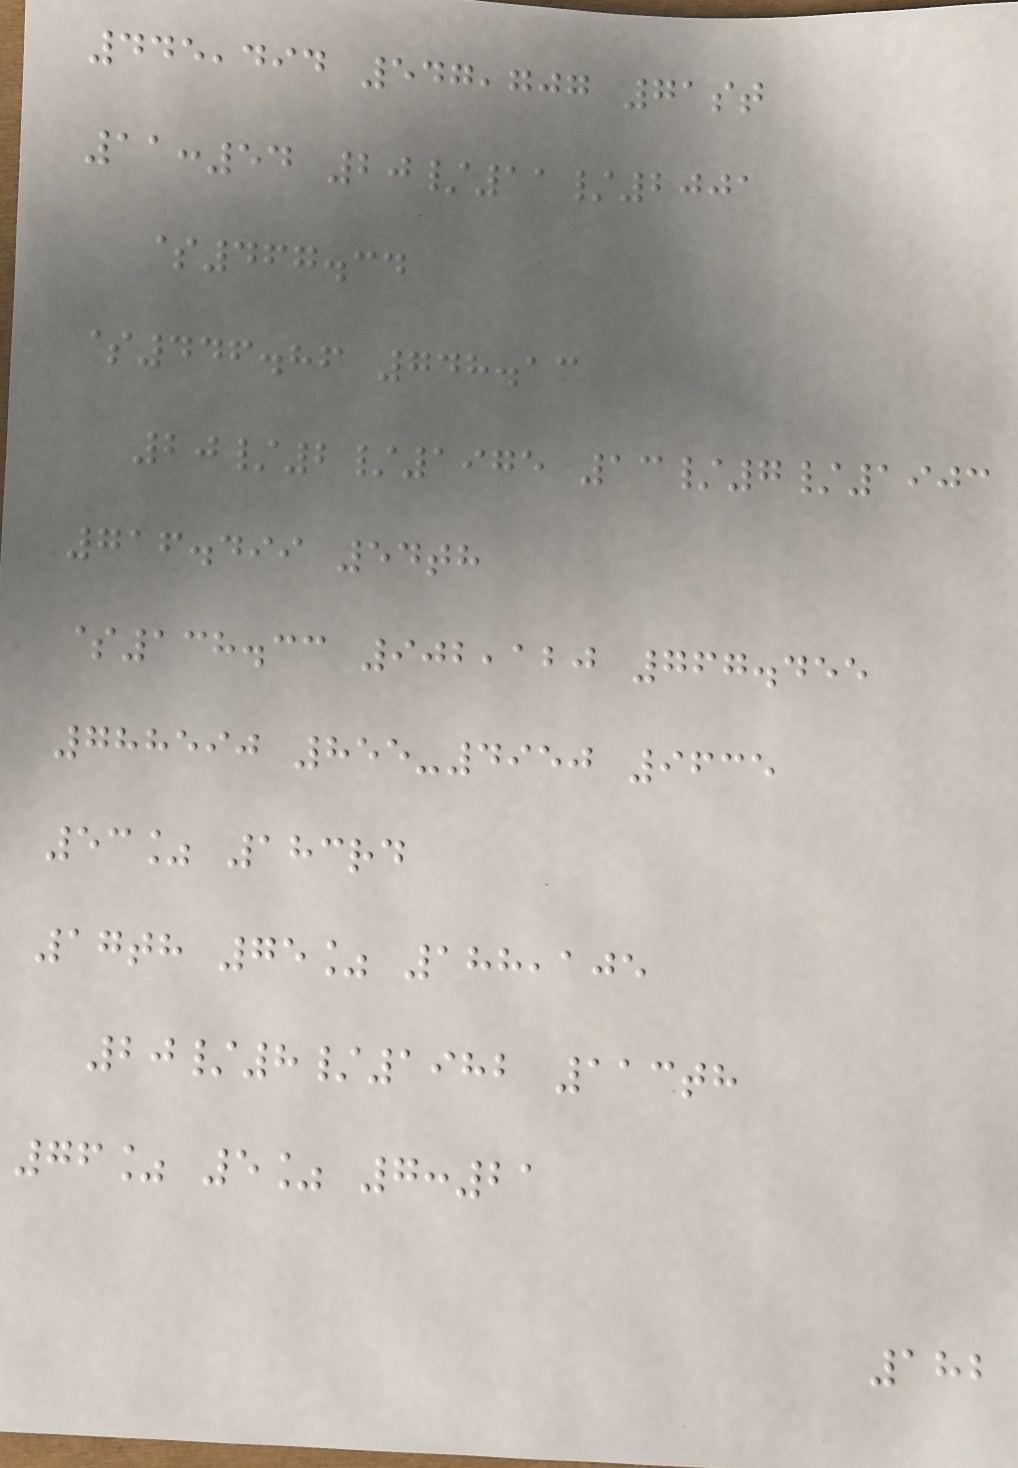445,494 547,707 71st
11:54 20/11/2001
$467.34
$446.86 748.13
20/2/1975 13/7/1903
716.499 54th
$138.33 902,120 767.455
788590 855-4950 9635
53% 183rd
17th 75% 188,105
20/8/1982 113th
76% 5% 7:21
182
